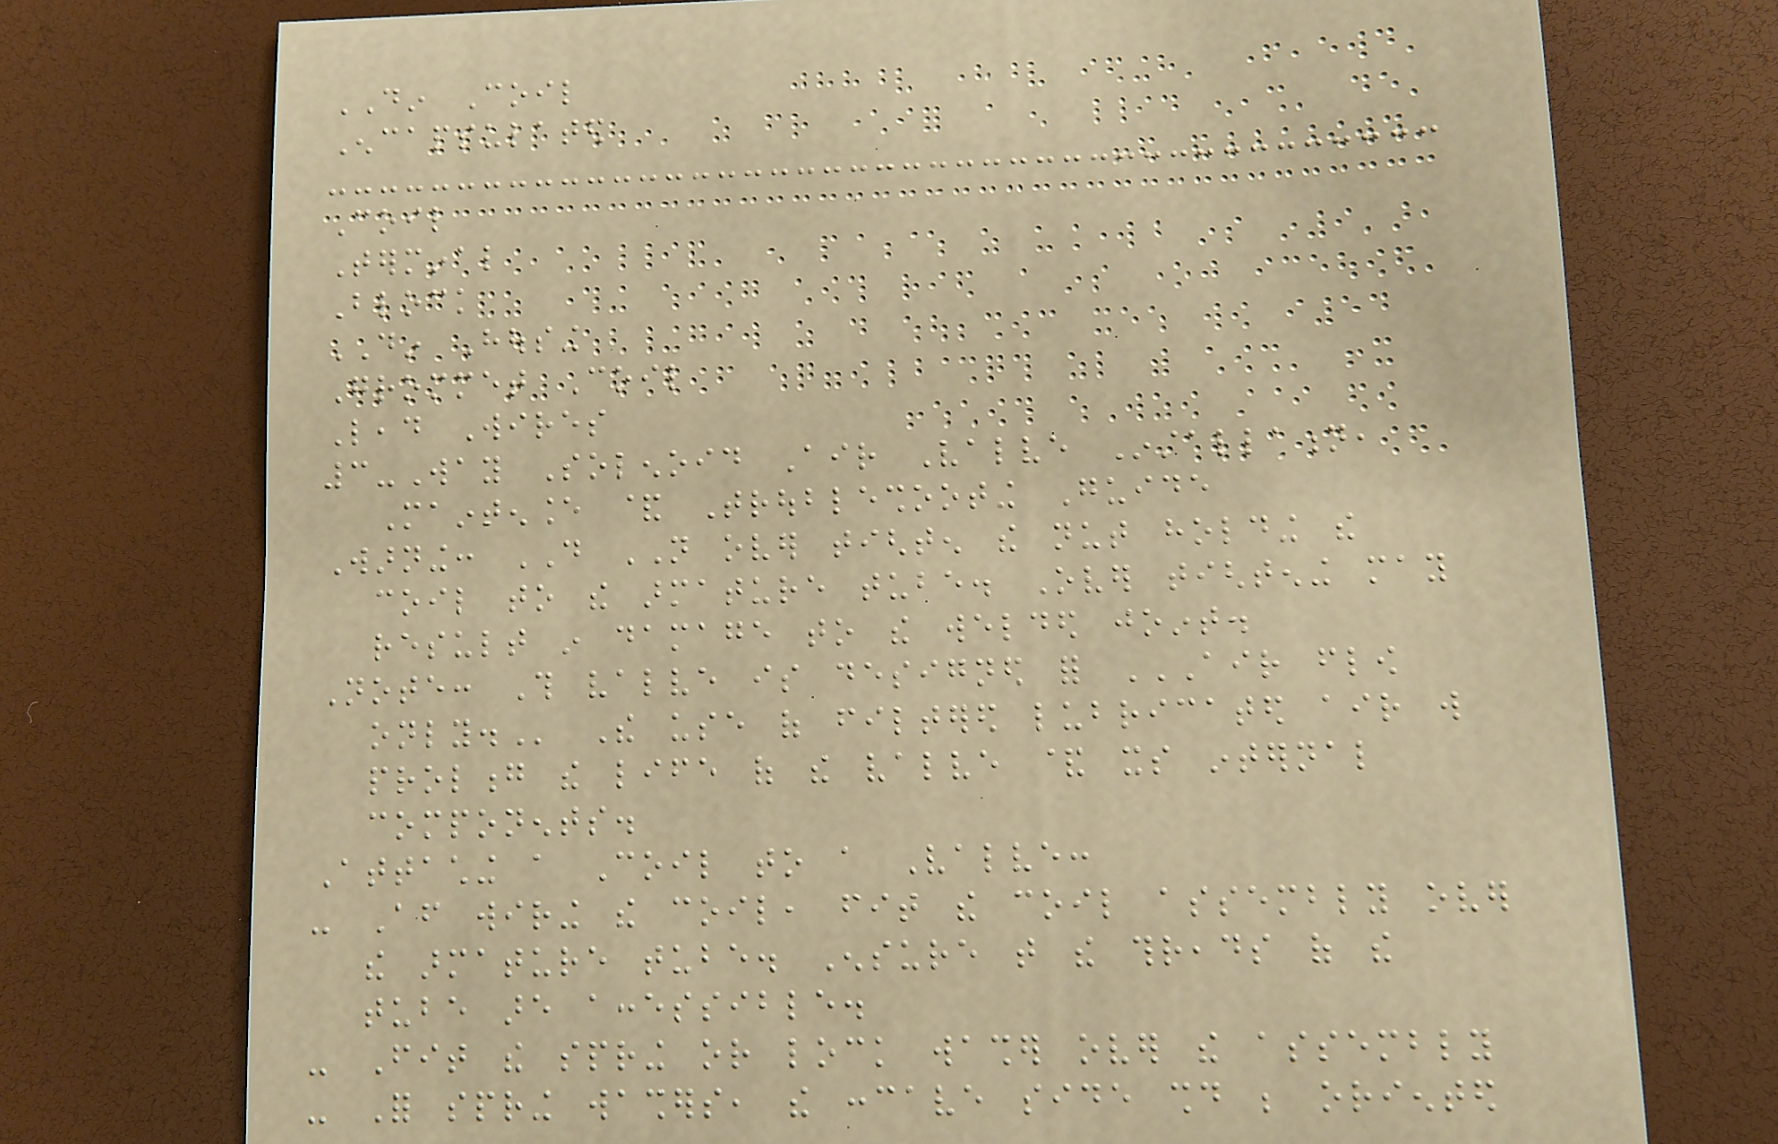DIN Coil
Encapsulated
Coil
Terminal
Block
DIN Housing
Grommet Coil
Lead Wires
3-Way Solenoid Air Valve Installation,
Maintenance & Troubleshooting Guide
Warning: DO NOT over tighten the nut holding the
coil to the armature tube. Over tightening may
result in damage to the welded joint.
Note: This valve is designed for AIR FLOW
ONLY. The use of filtered lubricated air will
prolong the life of the valve & its internal
components.
Attaching a Coil to a Valve:
- After wiring the coil, fit the coil assembly over
the armature tube. Ensure that the threads of the
tube are accessible.
- Fit the spring or lock washer over the assembly
- For spring washers, the concave side should be oriented
